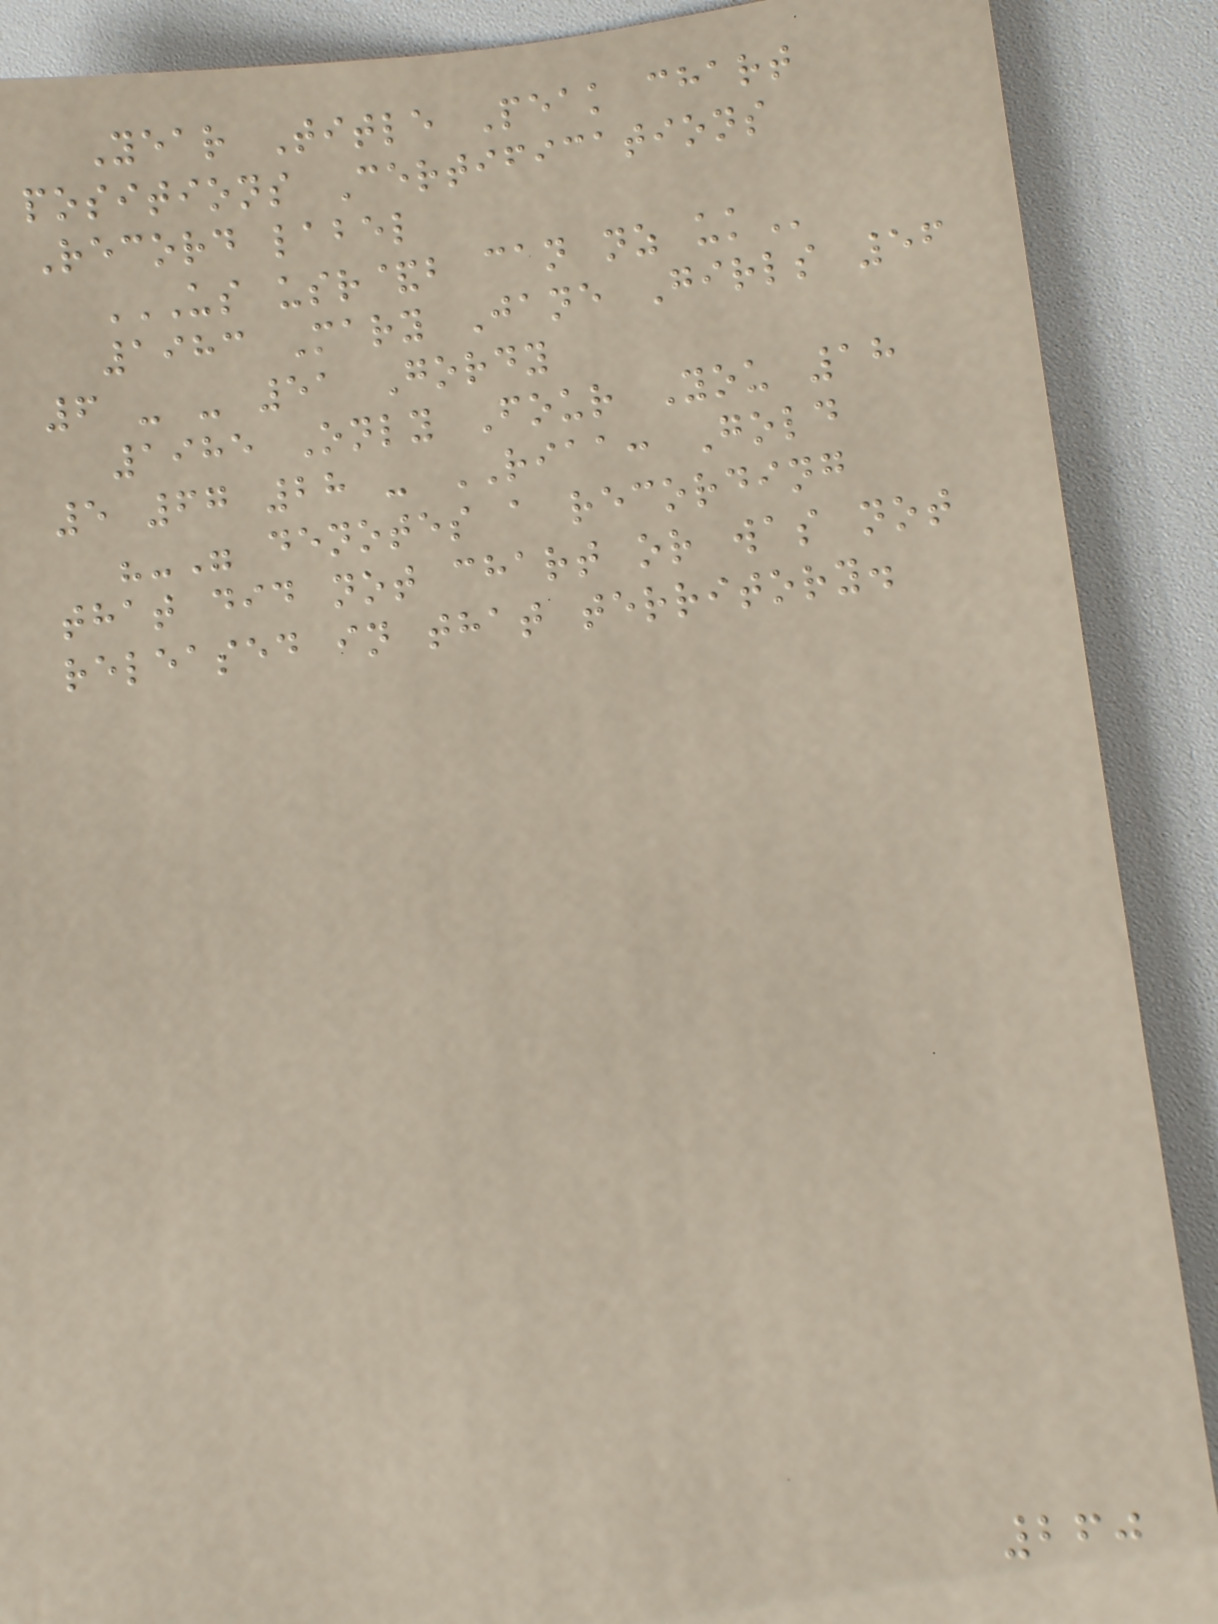Year Title Peak chart
positions Certifications
Record label
US USR&B CAN NZ UK
1983 Mary Jane Girls 56
6 - - 51 Gordy
1985 Only Four You 18
5 67 28 - RIAA: Gold
"-" denotes a recording
that did not chart or was not
released in that territory.
260
